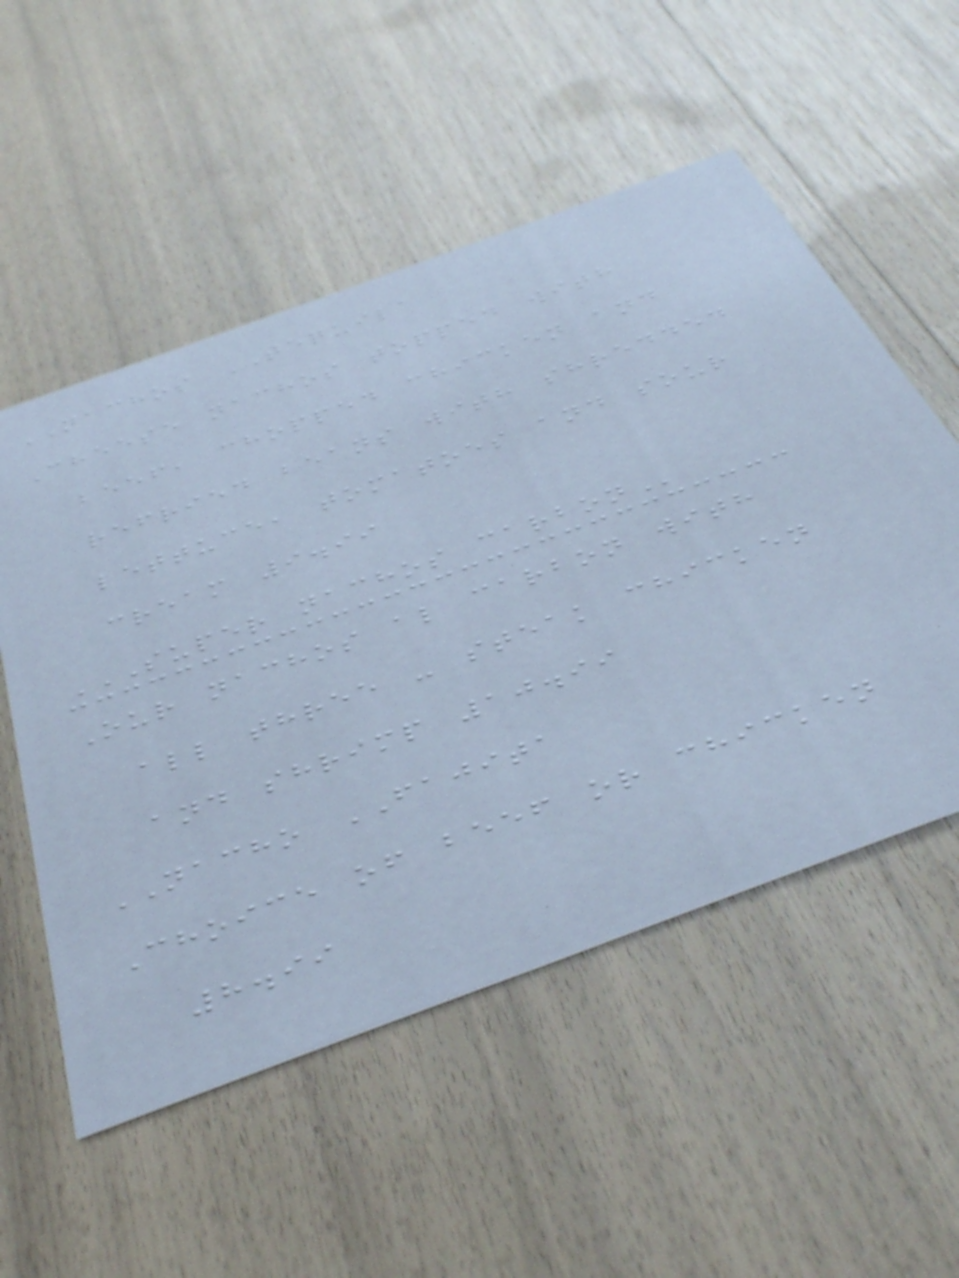NACHOS TEQUILA
Cheese nachos topped with
beef, chopped chicken and
refried beans with shredded
lettuce, tomatoes and sour
cream 9.99
SUPER NACHOS CARBON
Our nachos al carbon with
all three - steak chicken
and shrimp 10.99
NACHO FAJITA
Choice of beef or chicken
8.99
